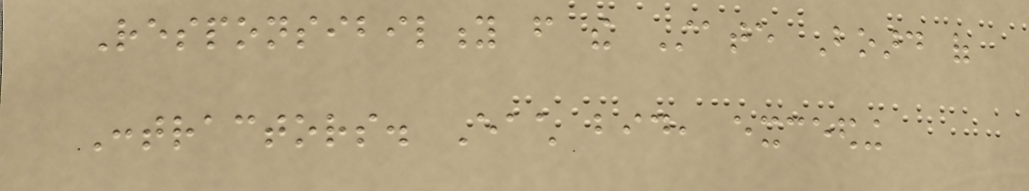Responsibility from the State Board of
Contractors. Each bid, exceeding
